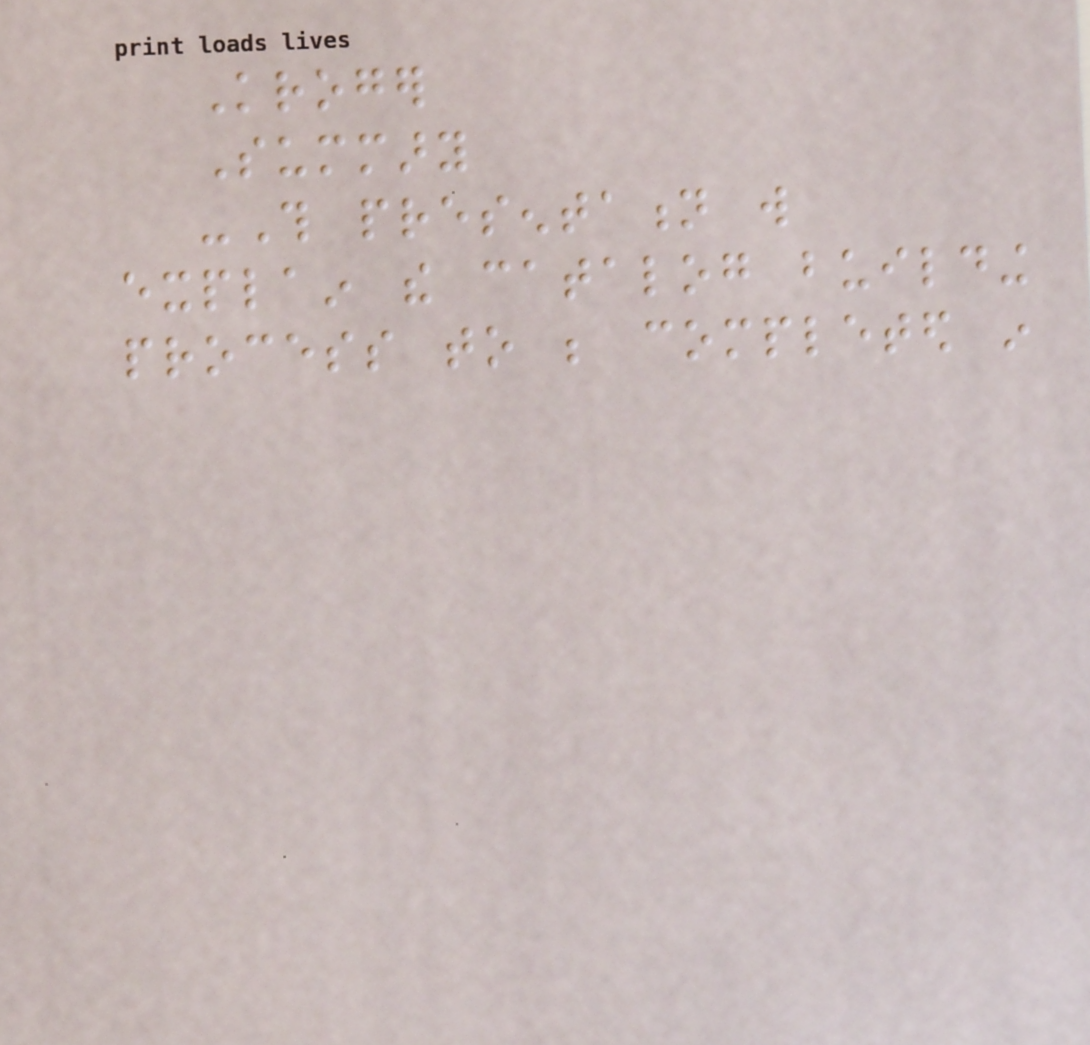Kroger
Summary
-This presentation will
explain the catalog building
process to be completed in
